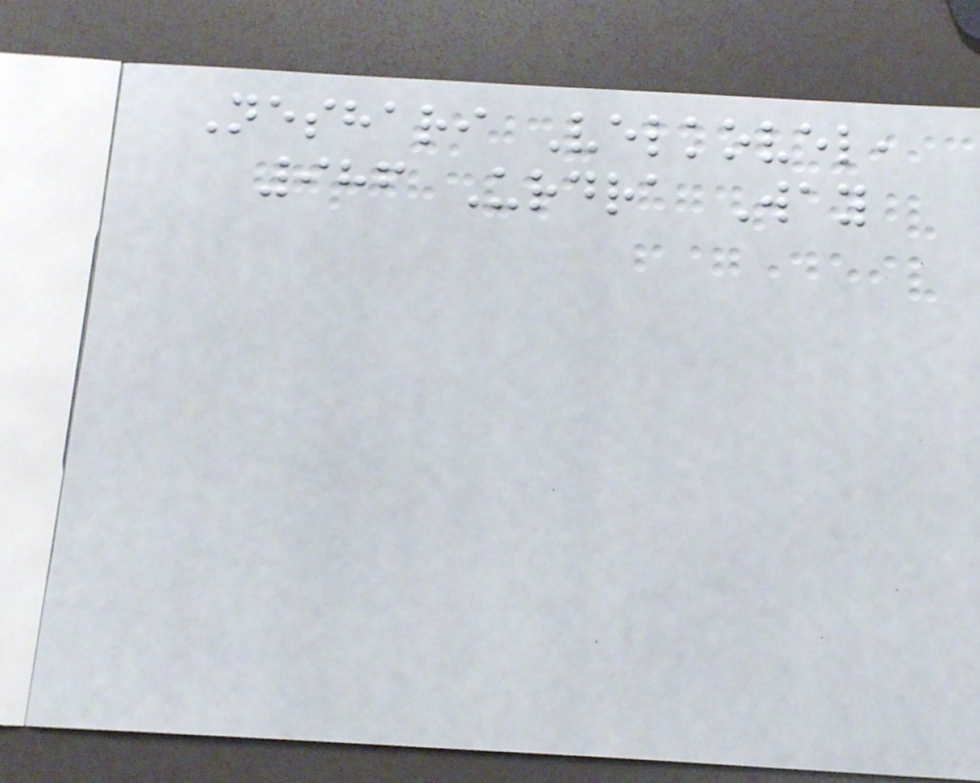Neshari Velkovel,
986 Urdra Way
